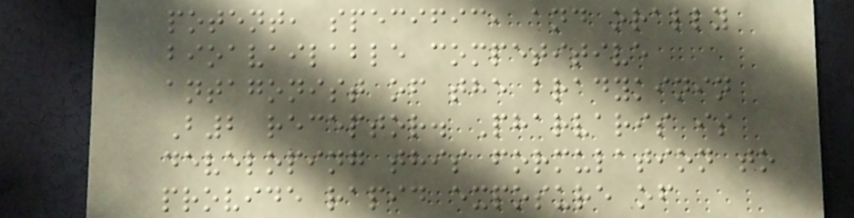potent, specific, and orally
bioavailable competitive
antagonist of the bradykinin
B2 receptor. Pharvaris is
developing this formulation to
provide rapid exposure of
